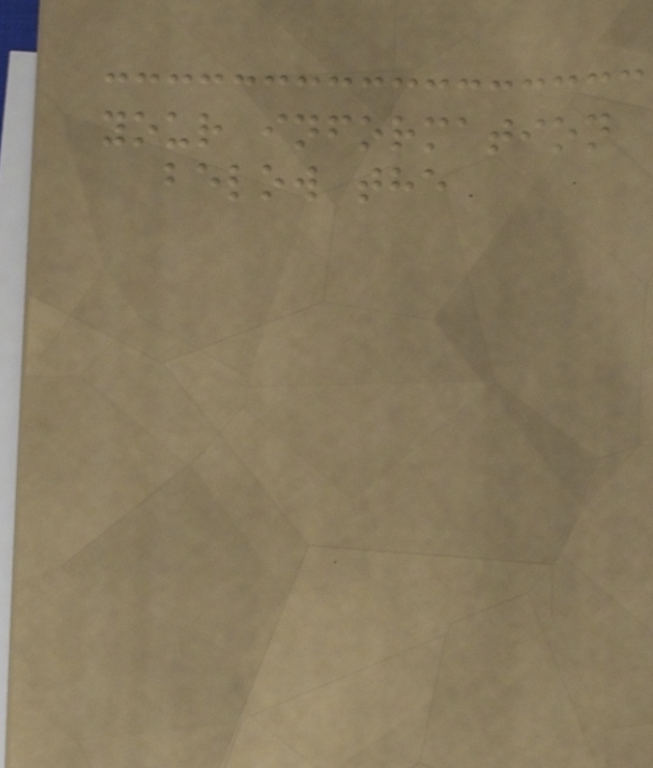your information
below the
